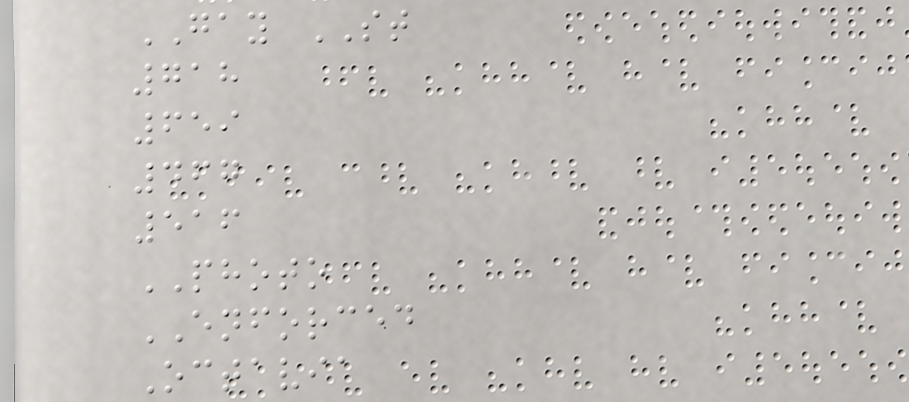GAY ST
718
659
467
516
PHOTO
ENFORCED
Octavia
